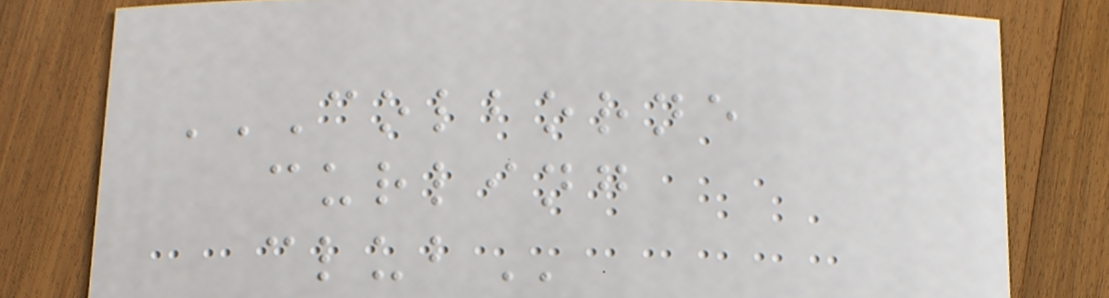COLBORNE
CURLING
CLUB
